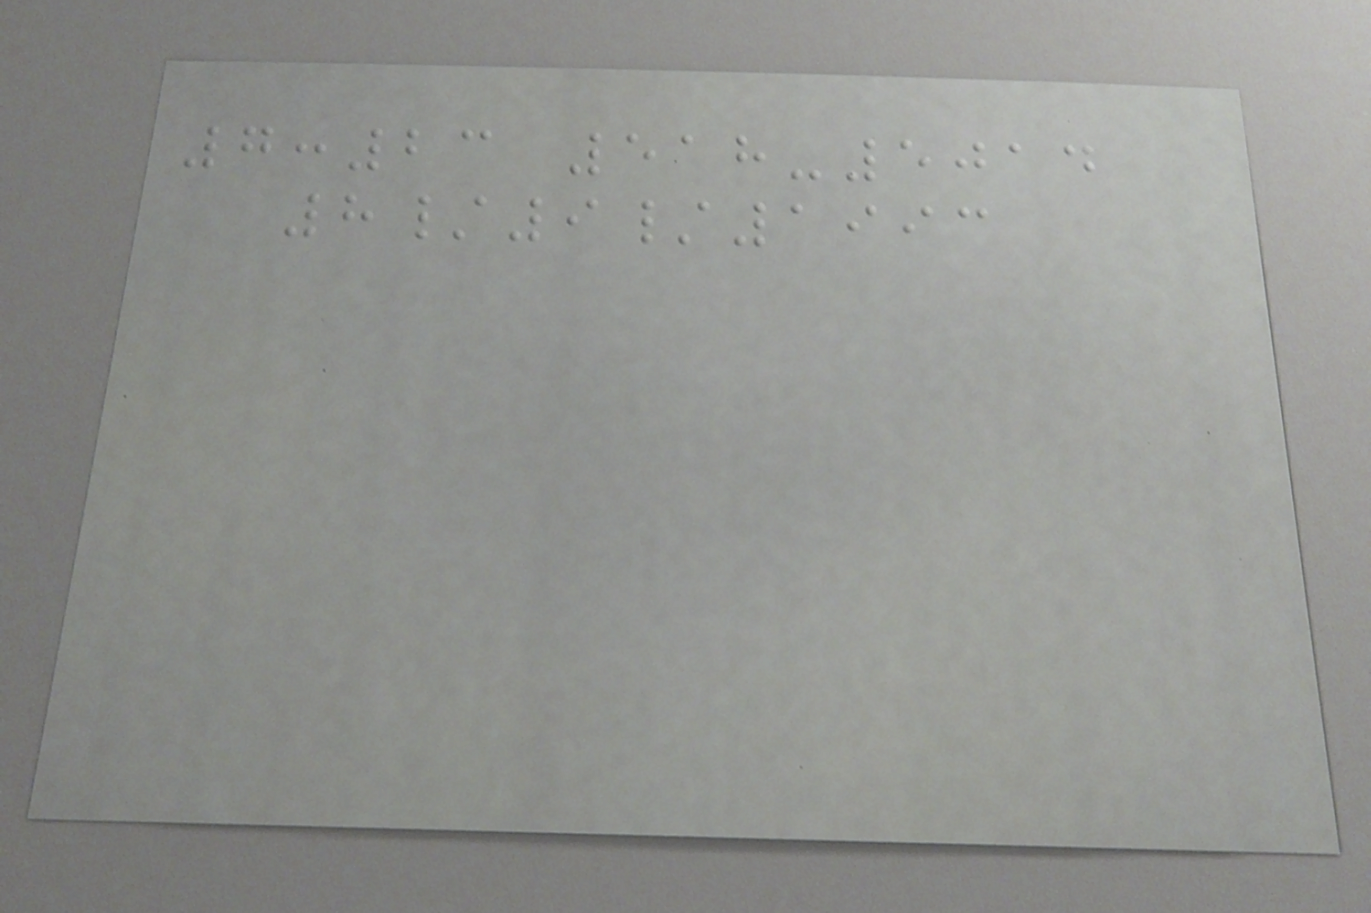7:23 518-5014
8/9/1993
